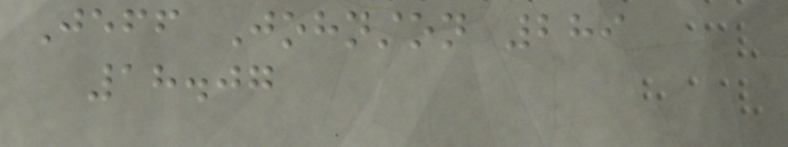Jeff Johnston 289
18.07
